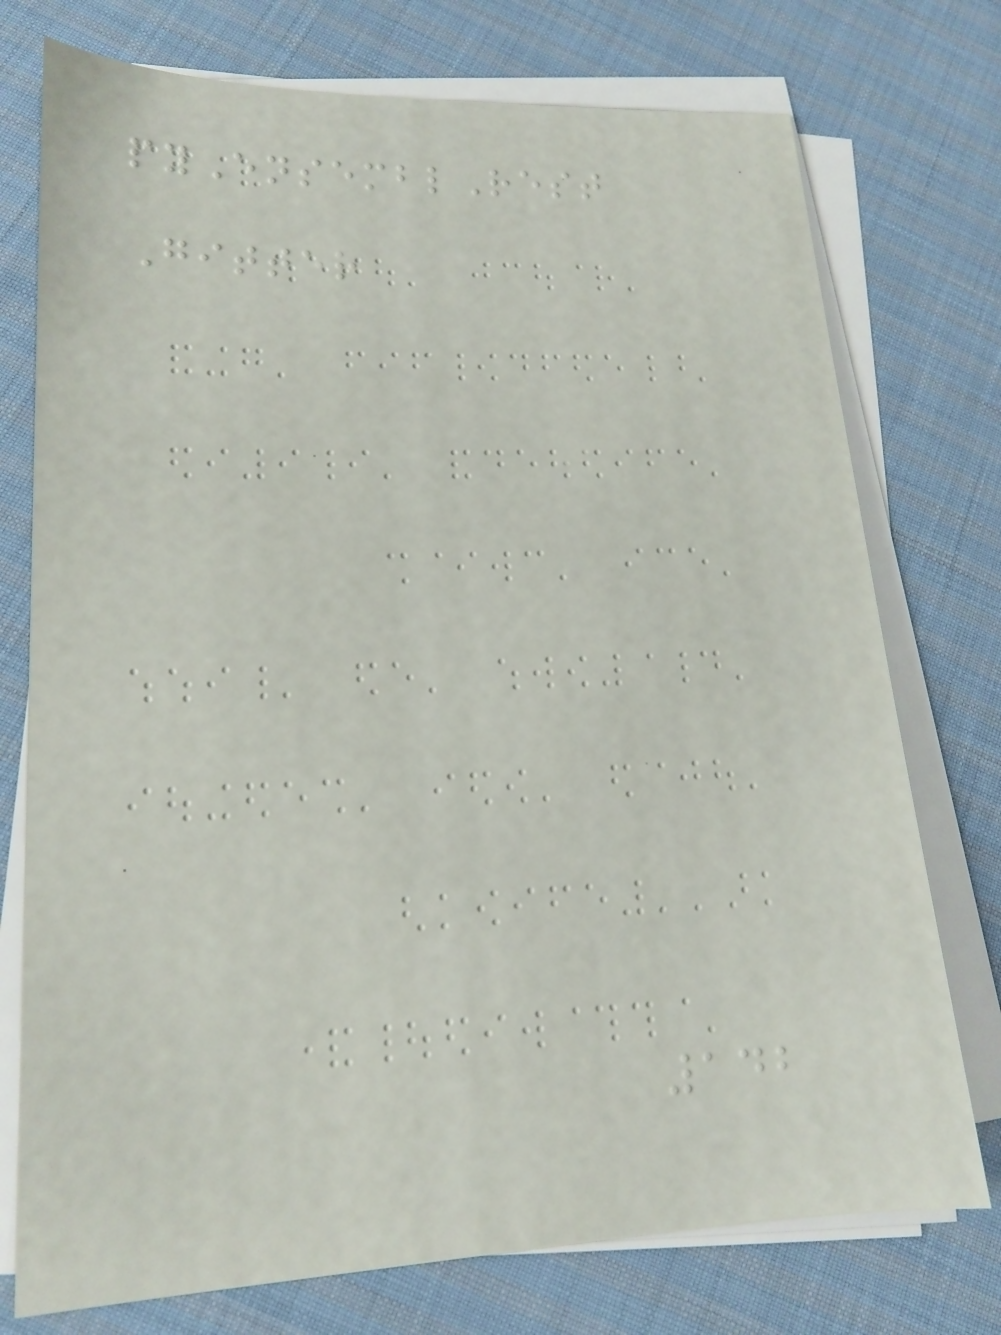pyEnsemblRest
Gitter
142
